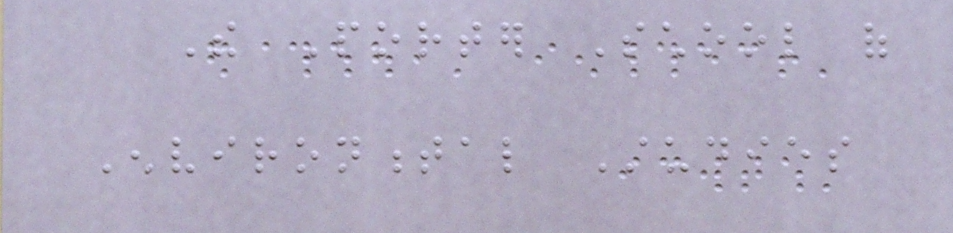The Porter School of
Environmental Studies
